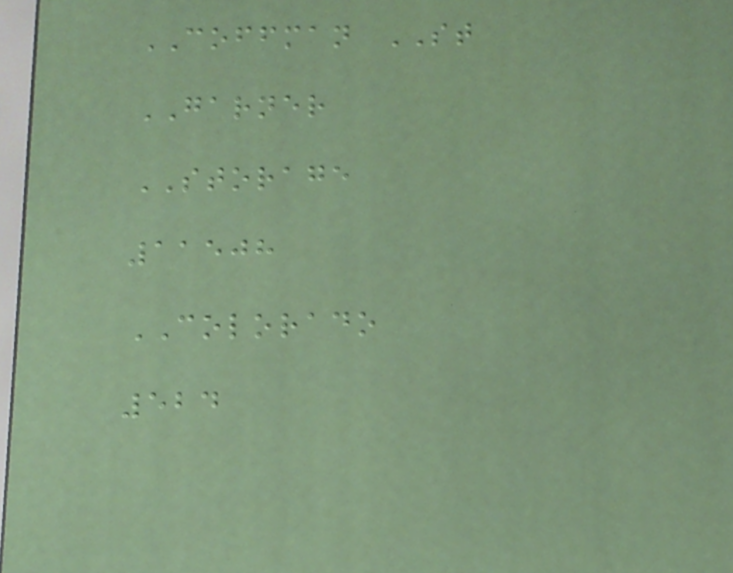COFFMAN ST
GARNER
STORAGE
11508
COLORADO
524
